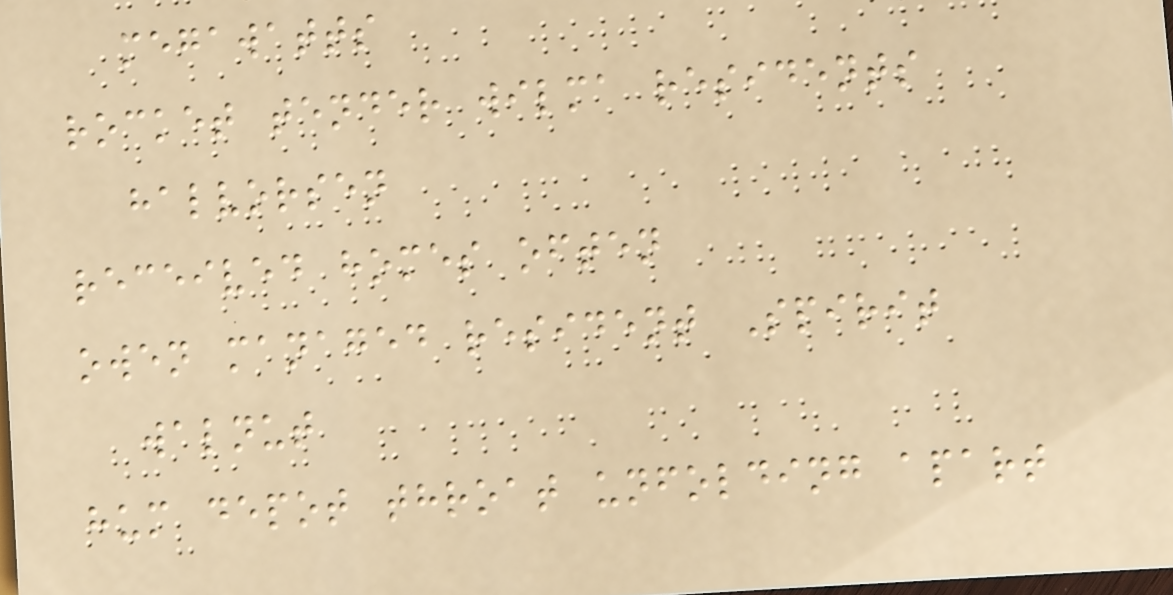megawatts
rocket tender wilma residents
halvorsen
received homes often
owen managed resident Spirit
walnut
hum depot throat unfolding apart
